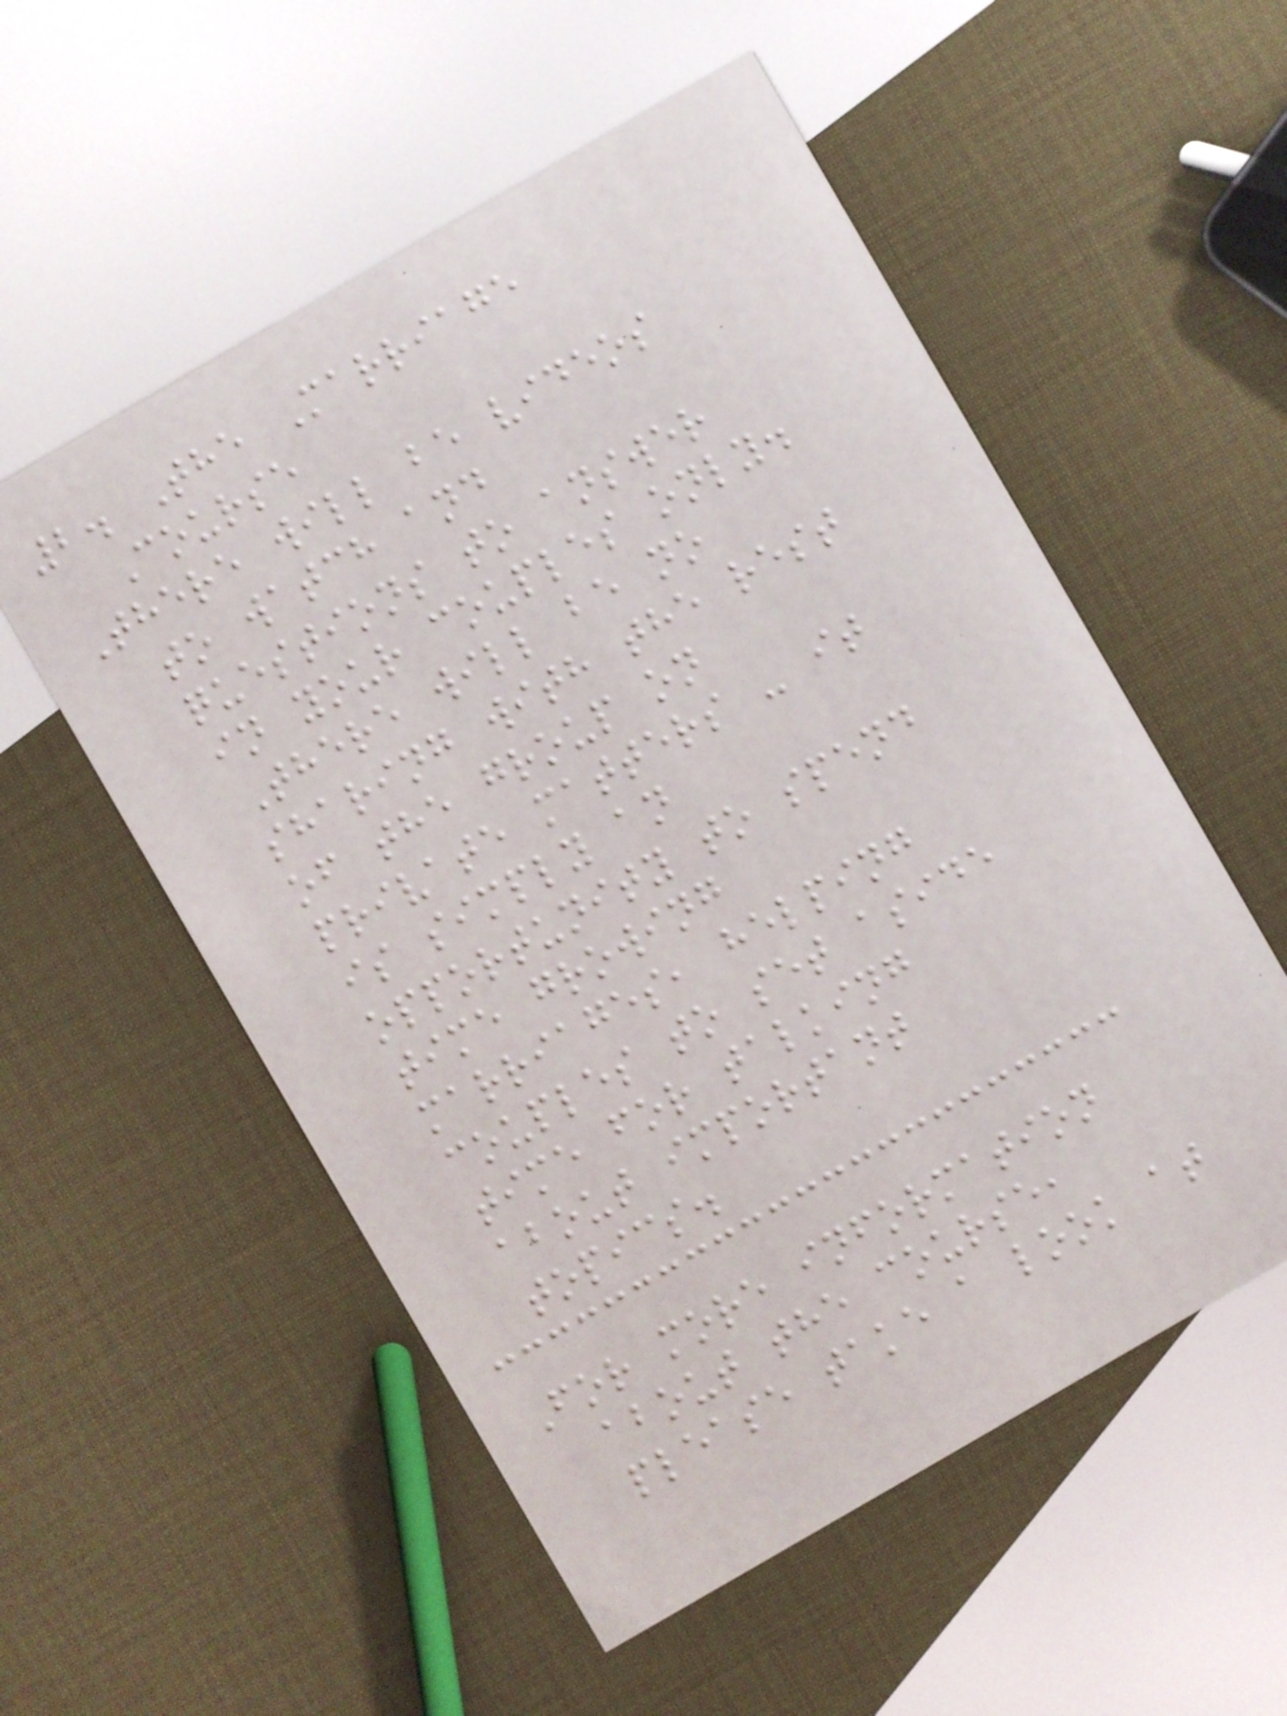2. The Marriage
Course
There will be videos
to watch and
questions to answer
in your couples only.
There will be no
sharing with the rest
of the group on
private matters - it
is simply an
opportunity to spend
time growing
marriages, helping
couples to set aside
time for talking
about important
topics.
For more information
about the course,
please take a look at
